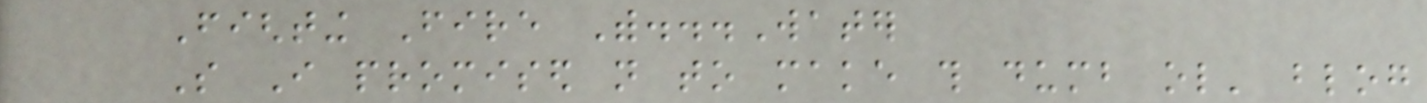Fighting Fire With...Water
So I promised not to make this dumb ol' blog
